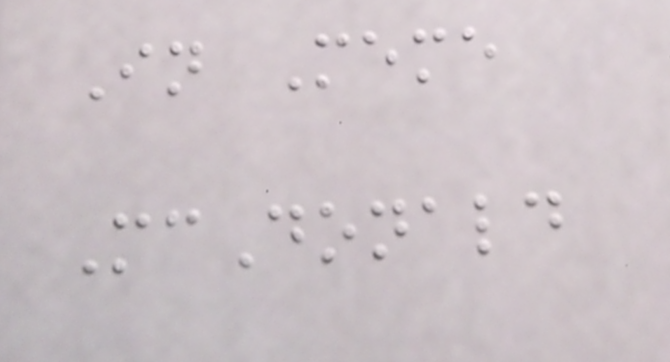In Meme
McDonald
